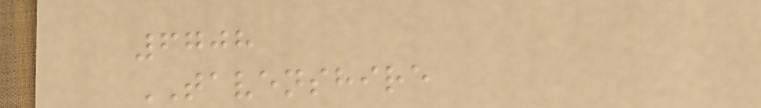6708
TAVENSHIRE
